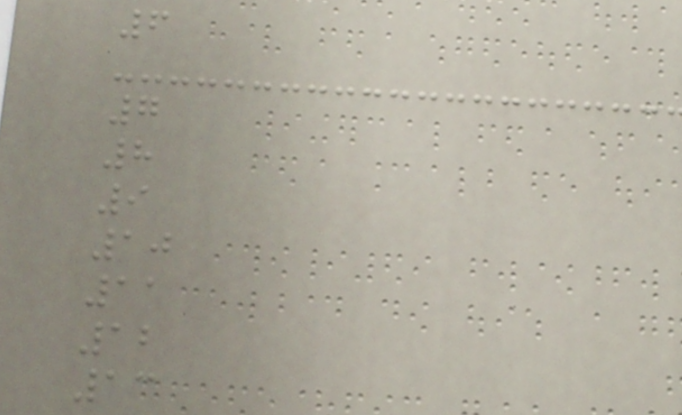6
7
8
9
10
11
12
13
